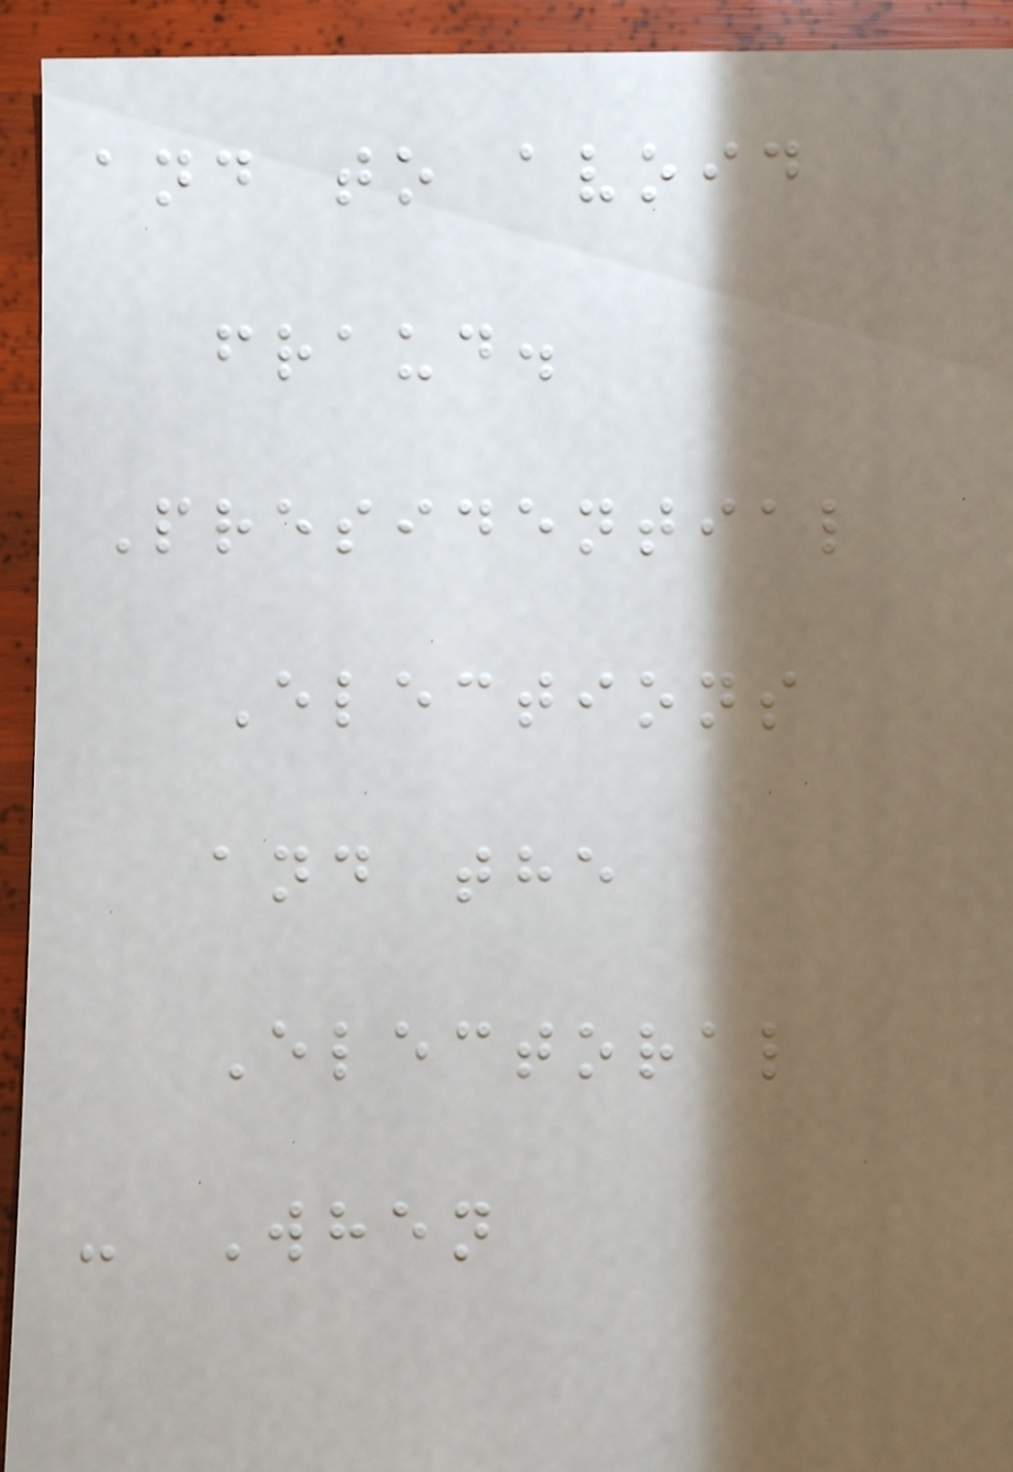and to avoid
fraud.
Presidential
Elections
and the
Electoral
- When
